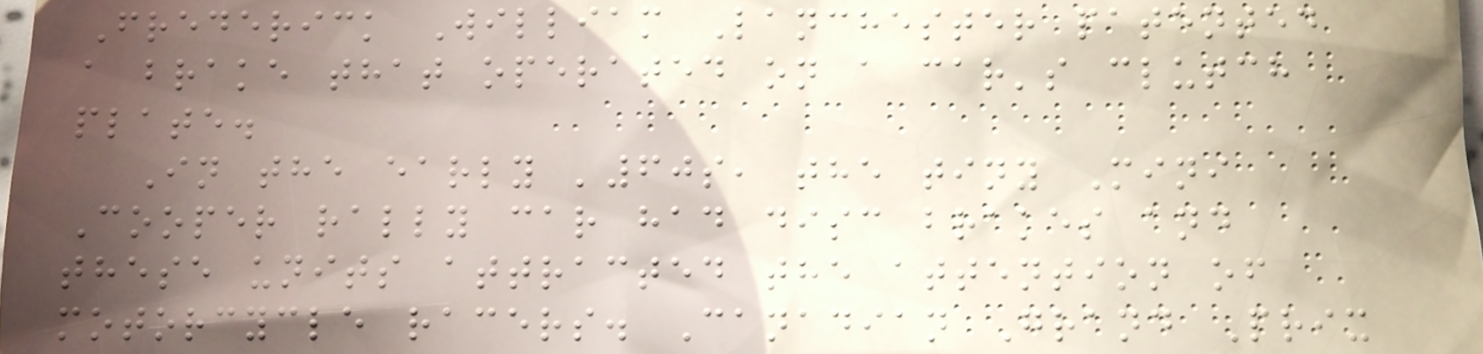Frederick William Lanchester patented
a brake that operated on a car's clutch
plate.
In the early '60s, the tiny Mini
Cooper rally car had disc brakes and
these units attracted the attention of
motorcycle racers. Canadian Grand Prix
